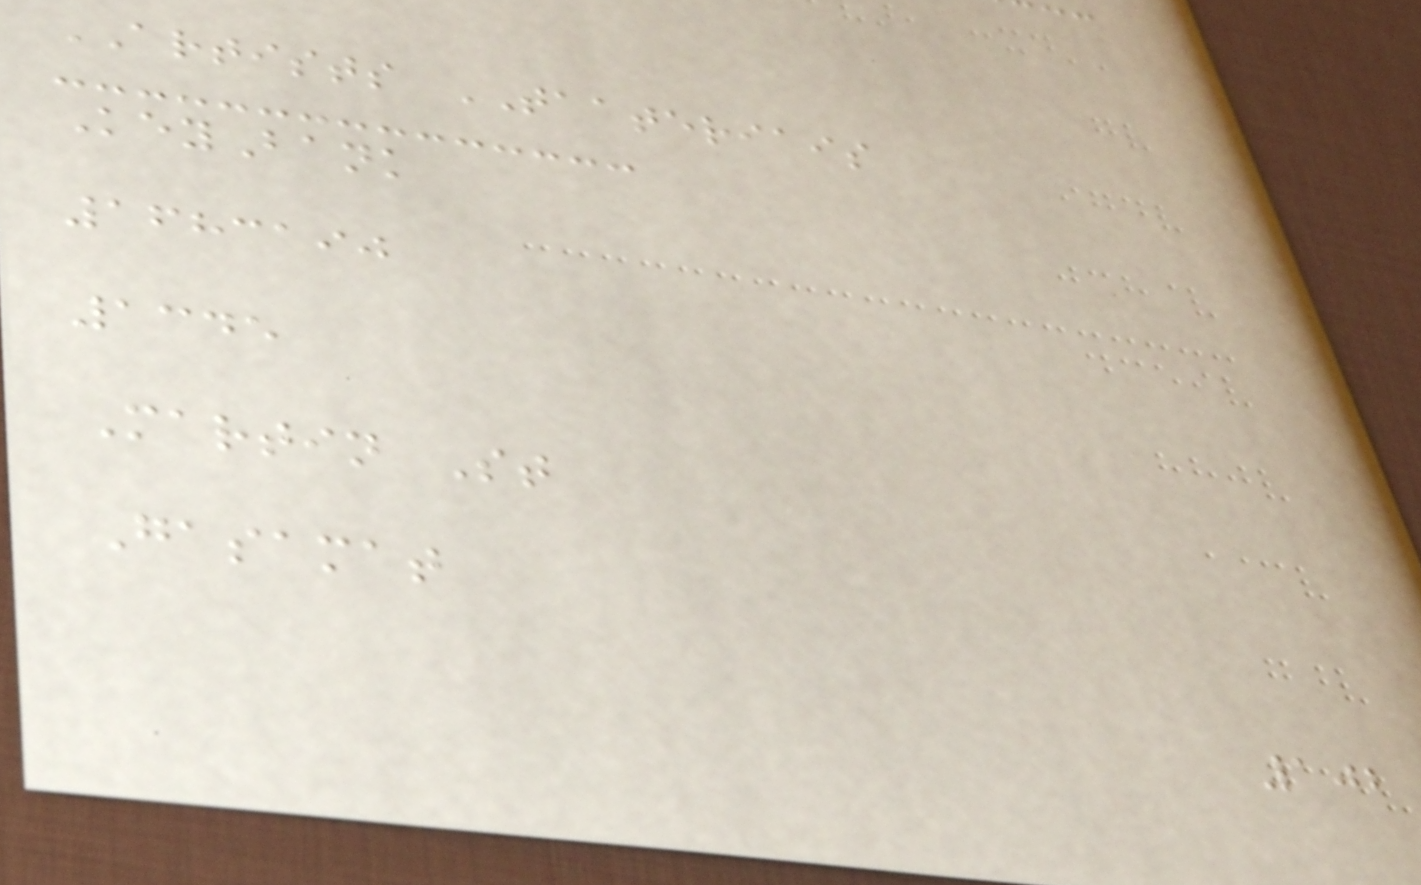ARTISTS TAATERIAIS
KeyBank
1683190
1345
Martin St
Gasamat
102
